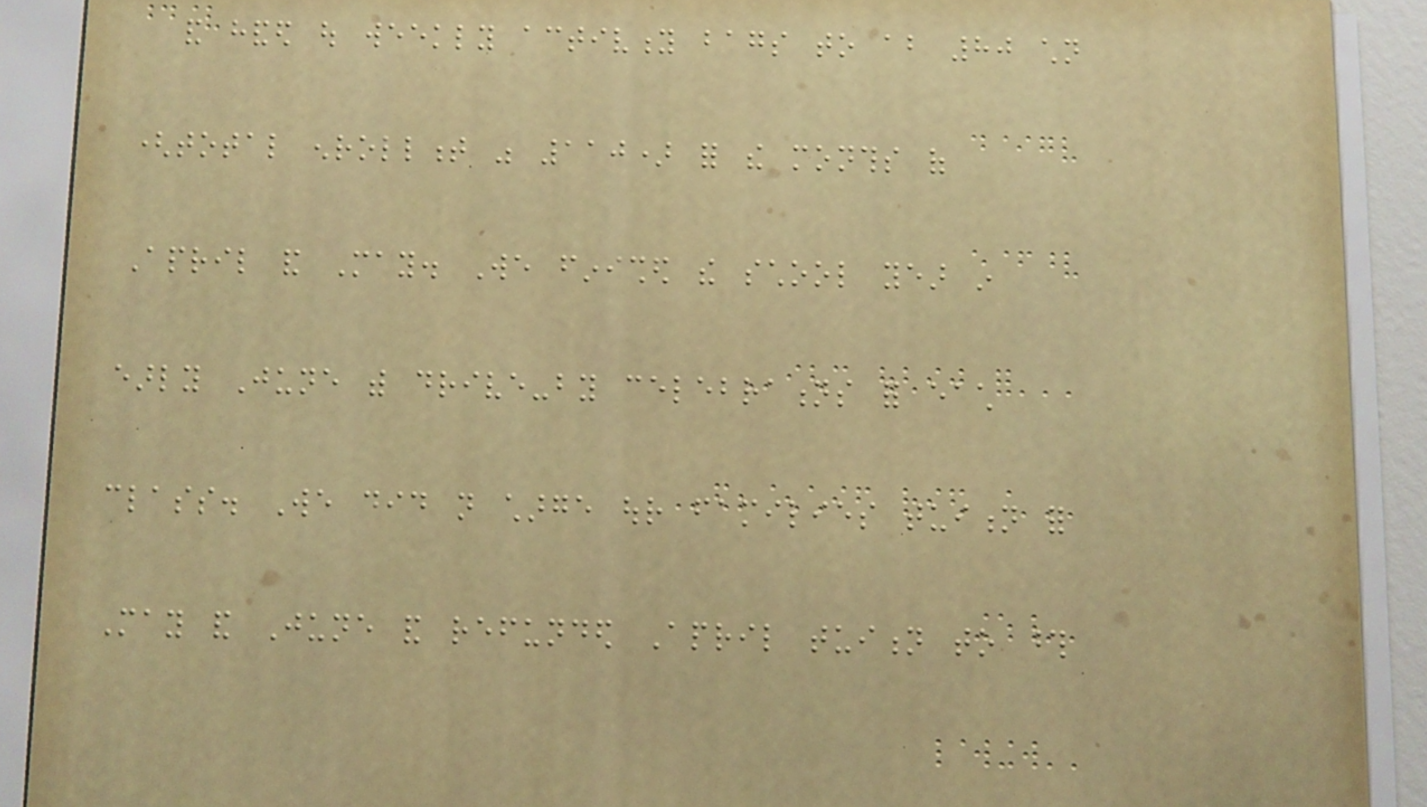and handed out weekly activity bags to about 80 children
(total enrollment was 110) for the months of
April and May. We finished the school year in
early June with drive-by celebrations for each
class. We did not charge our families tuition for
May and June and refunded April tuition to those
